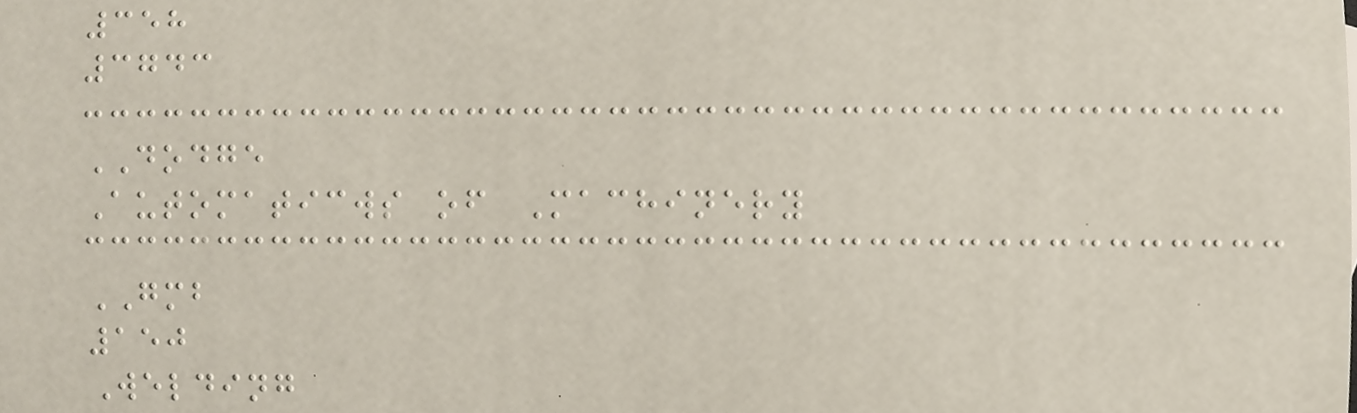358
3743
DODGE
Automaticws of Machinery
GMB
150
Welding
